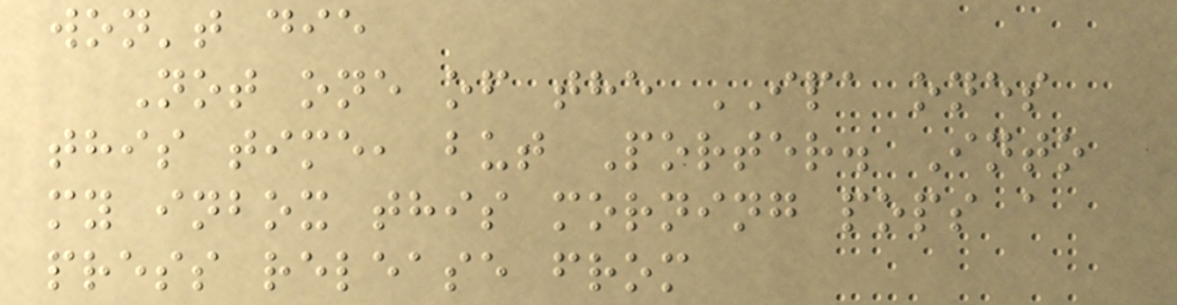won't die
Not one of the IPA ones
this time, but Porter. Into
my inbox this morning pops a
press release from
